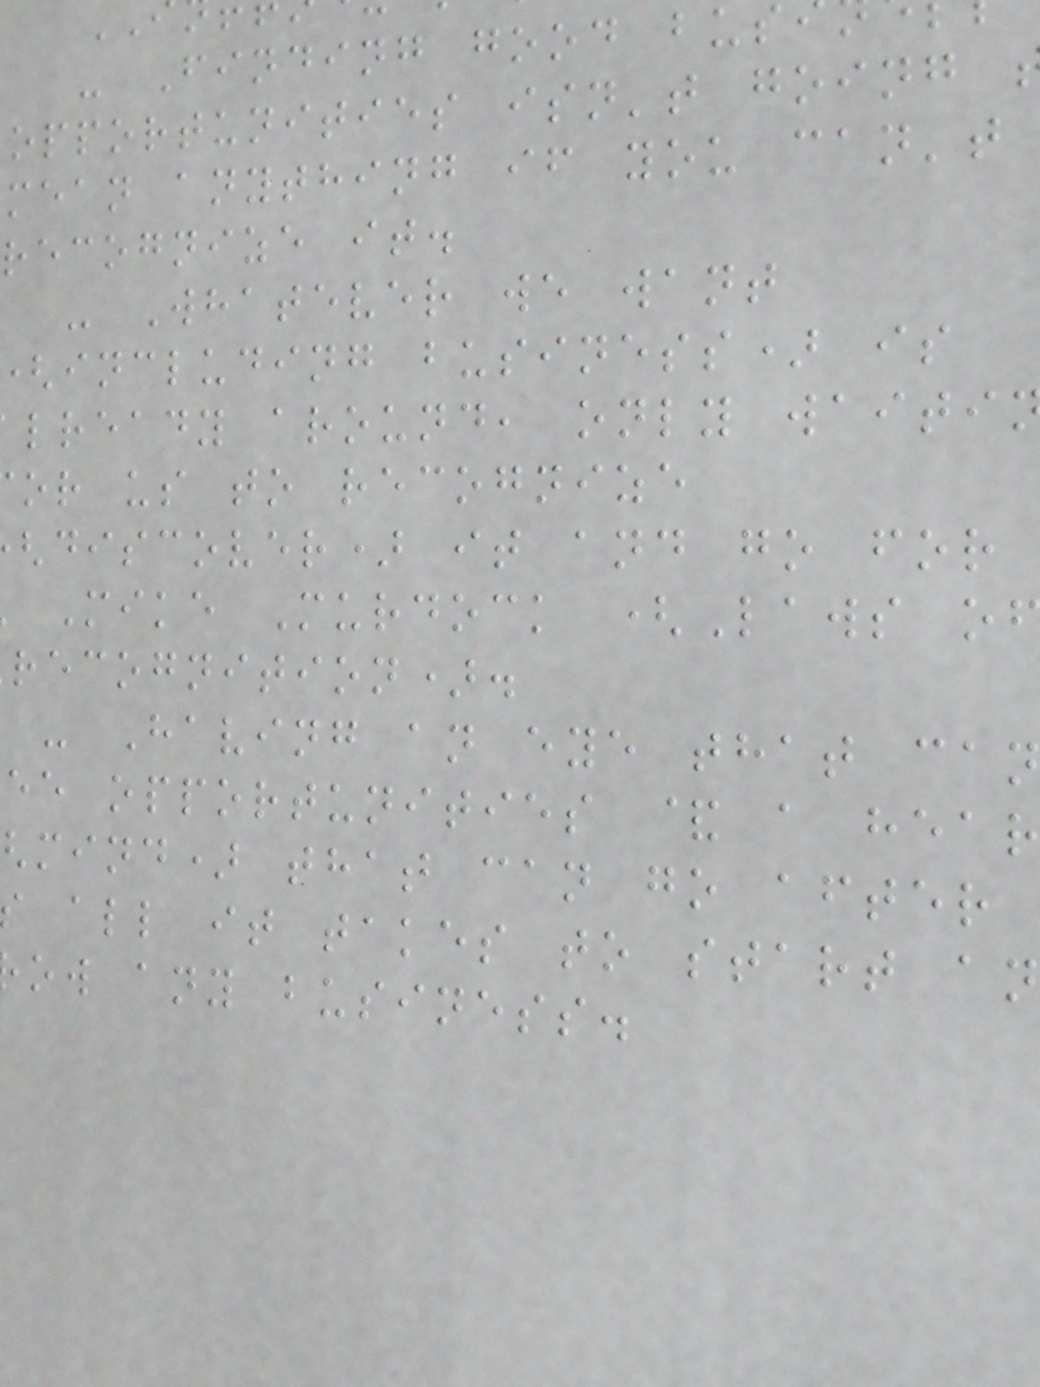- Finding good bus
opportunities isn't going
mean anything if you can't
recognize it.
- Whatever we want
including business) is
lready around, only waiti
or us to recognize
discover) it and go for
Mike Murdock (Laws o
recognition).
- Having an eye that can
ee opportunities & a hear
mind) that can go after
all it takes to start an
ow any business.
